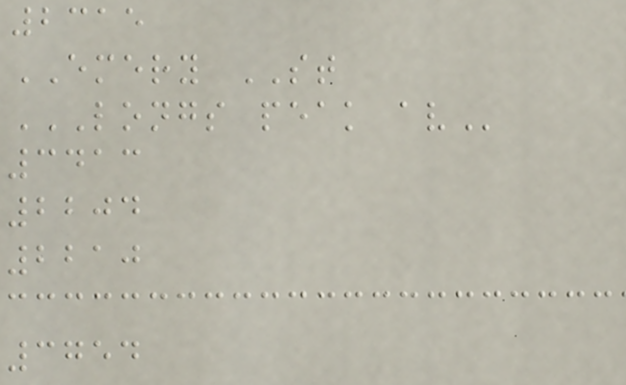2315
EMERY ST
LONGS PEAK AV
3413
2204
2210
3754
